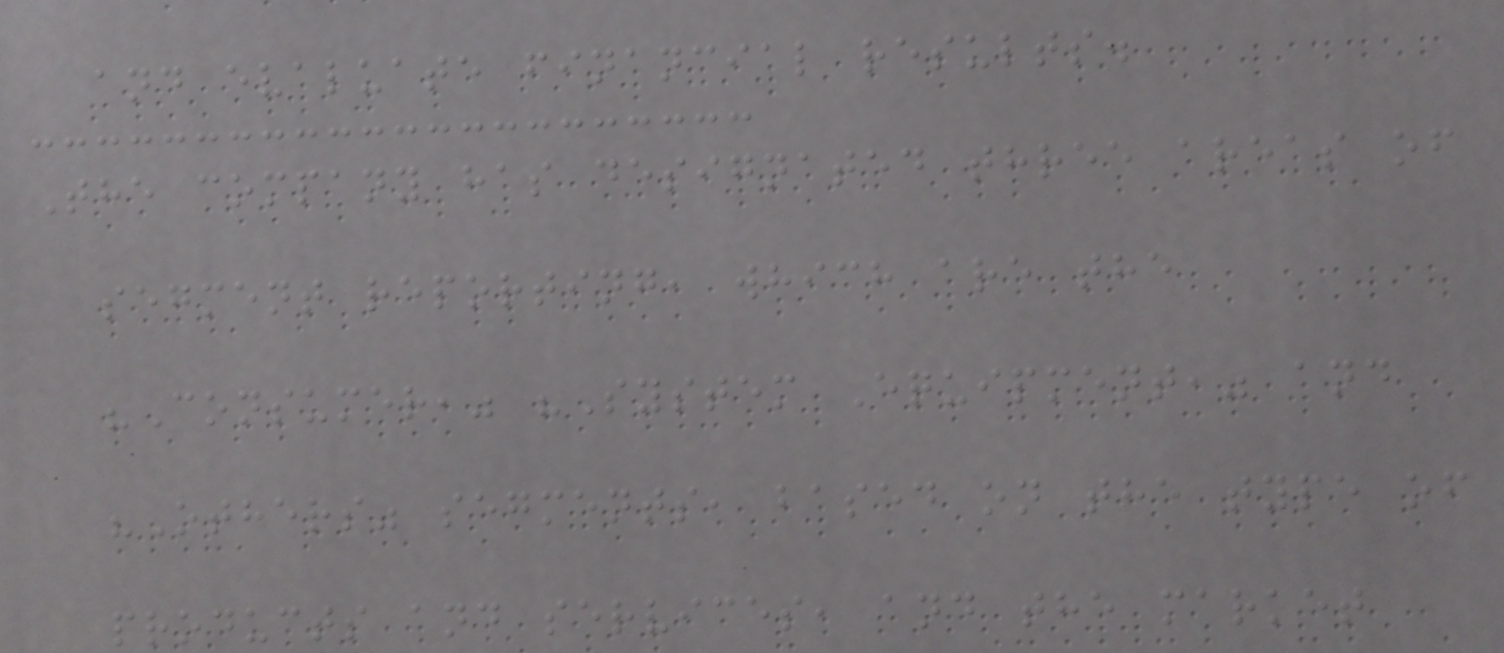and evaluate financial results.
The company has designated three areas of
segment reporting, which are the
"Consumer," "System Equipment," and
"Others" segments, based on the type of
products and services, and the market
